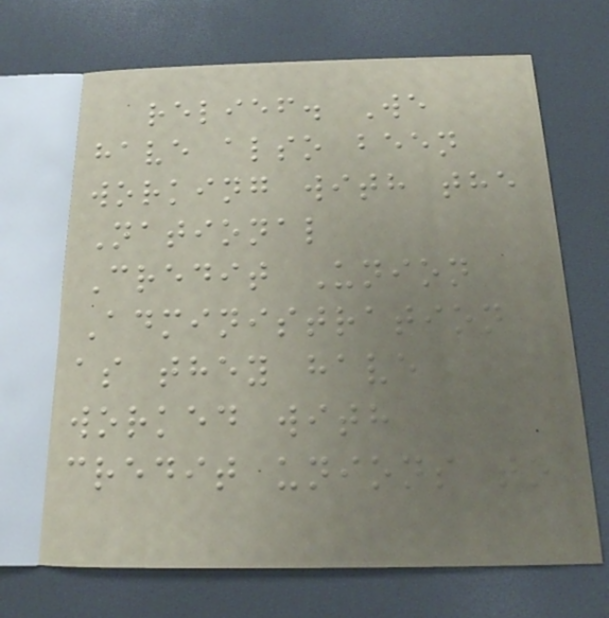relief. We
have also been
working with the
National
Credit Union
Administration
as they have
worked with
credit unions to
